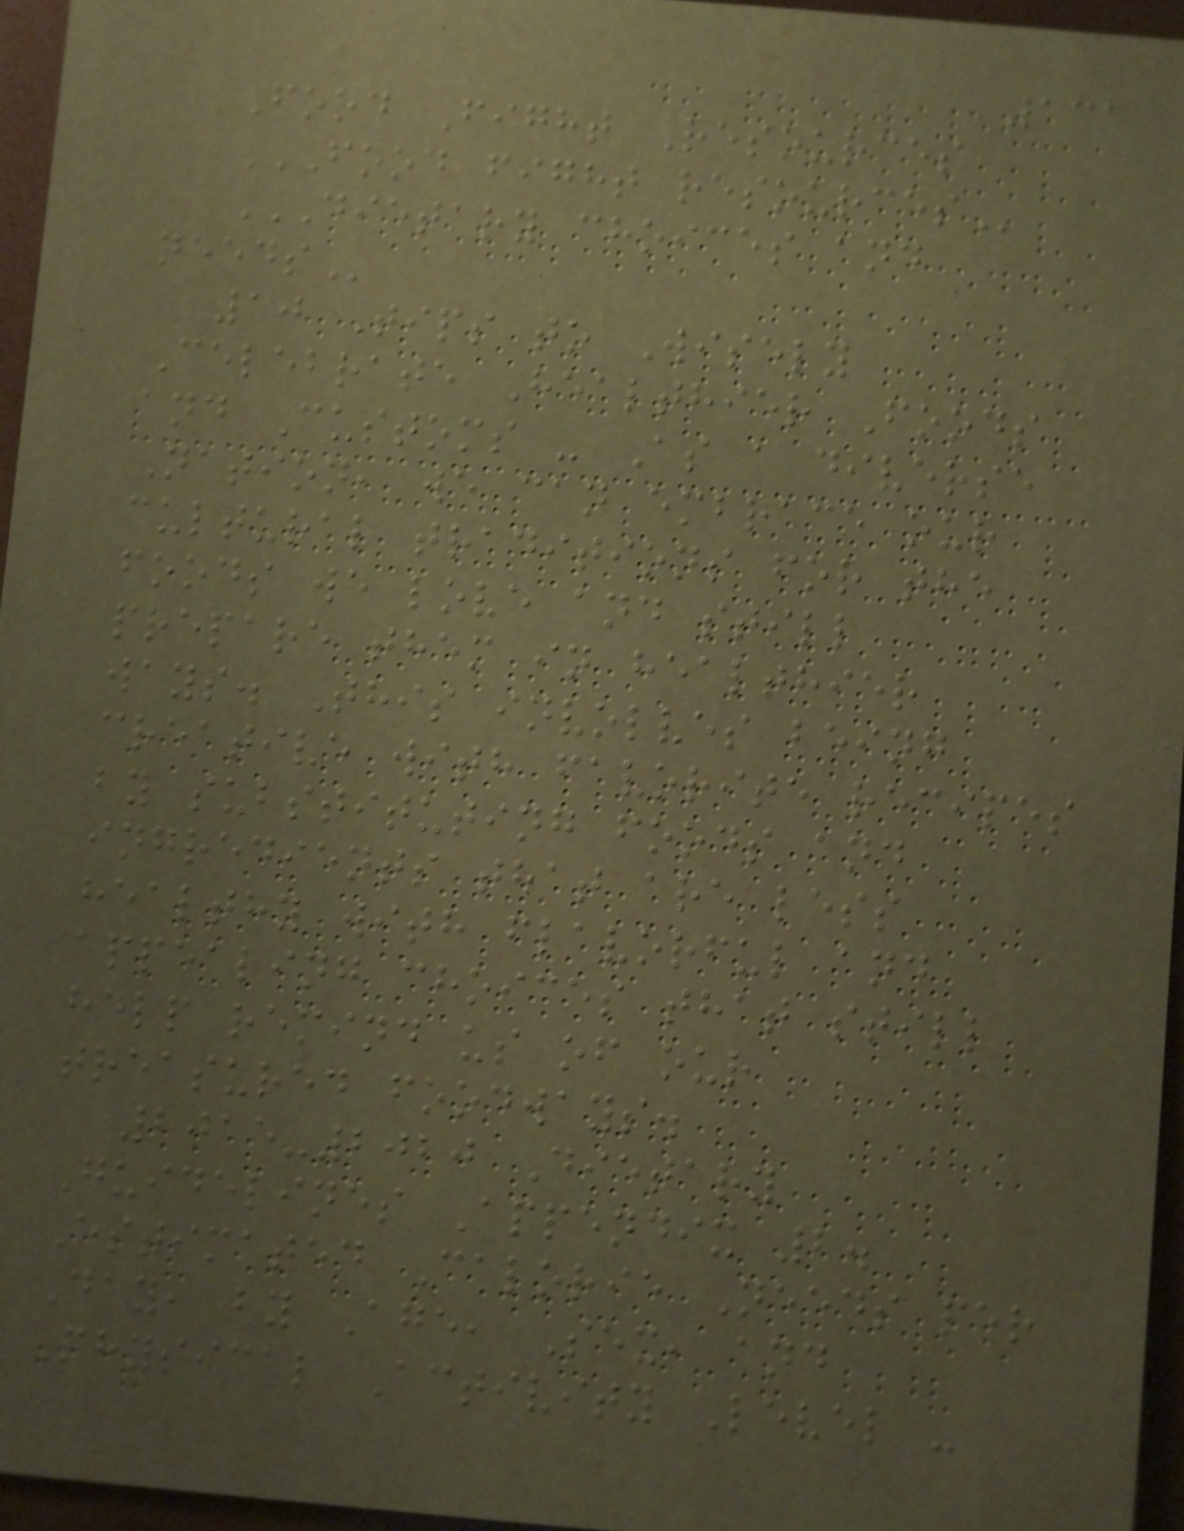131
Food Fight Resources
FOOD FIGHT RESOURCES
DIETARY CHOICES AND
NEEDS
10 Tips to Wisely
Celebrate Healthier Foods
and Customs - As a diverse
Nation, we can embrace our
cultural traditions for the
foods we love and still
prepare them in healthier
ways. This involves being
creative with favorite recipes
by substituting foods and
ingredients that are less
healthy with flavorful and
appealing choices that still
help remind us of our
treasured foodways.
2015-2020 Dietary
Guidelines Appendix 2.
Estimated Calorie Needs per
Day, by Age, Sex, and
Physical Activity Level -
